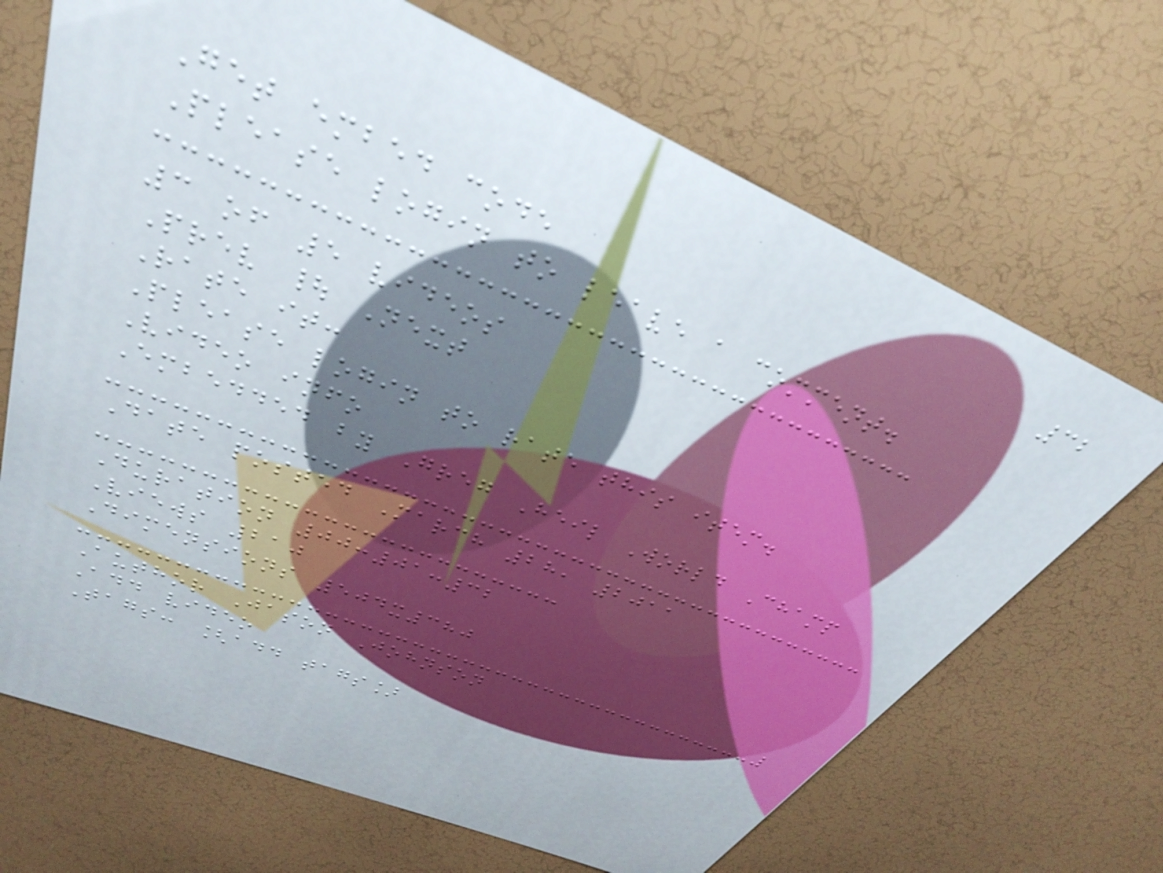32
Get embed code
Please login to leave a comment.
3 of 5 videos
Prev | Next
Rate it:
Please login to rate this item.
Video info
Embedded by Greg Heil World Champ
Date posted March 28, 2011
Duration 00:01:32
Views 210
Dimensions 504x380
Author Jason Johnson
Add video
Tags: [add tags]
